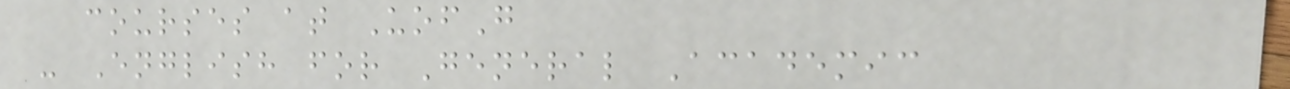courses at UofG
- English for General Academic
